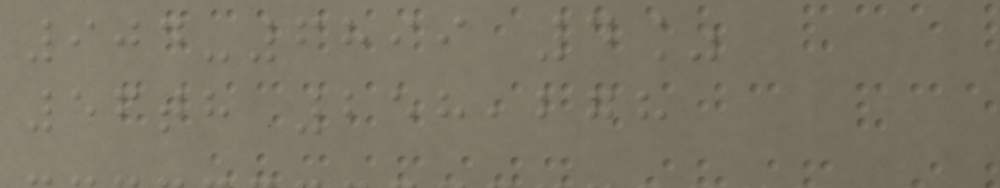904-6899 4%
56th 258,278
